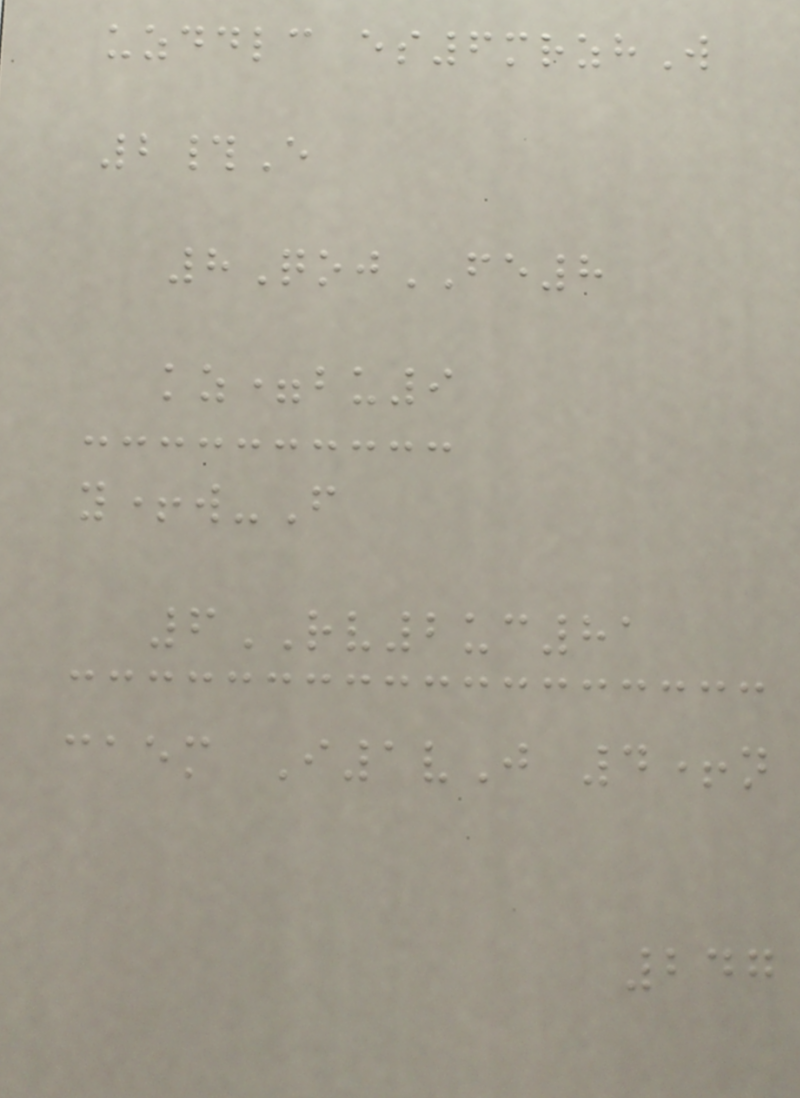uzddlc es6mrzhW
2#E
8QojFE8
kz=bu9
y+w-F
6RV2uc81
caem I1vJ 4+n
247
